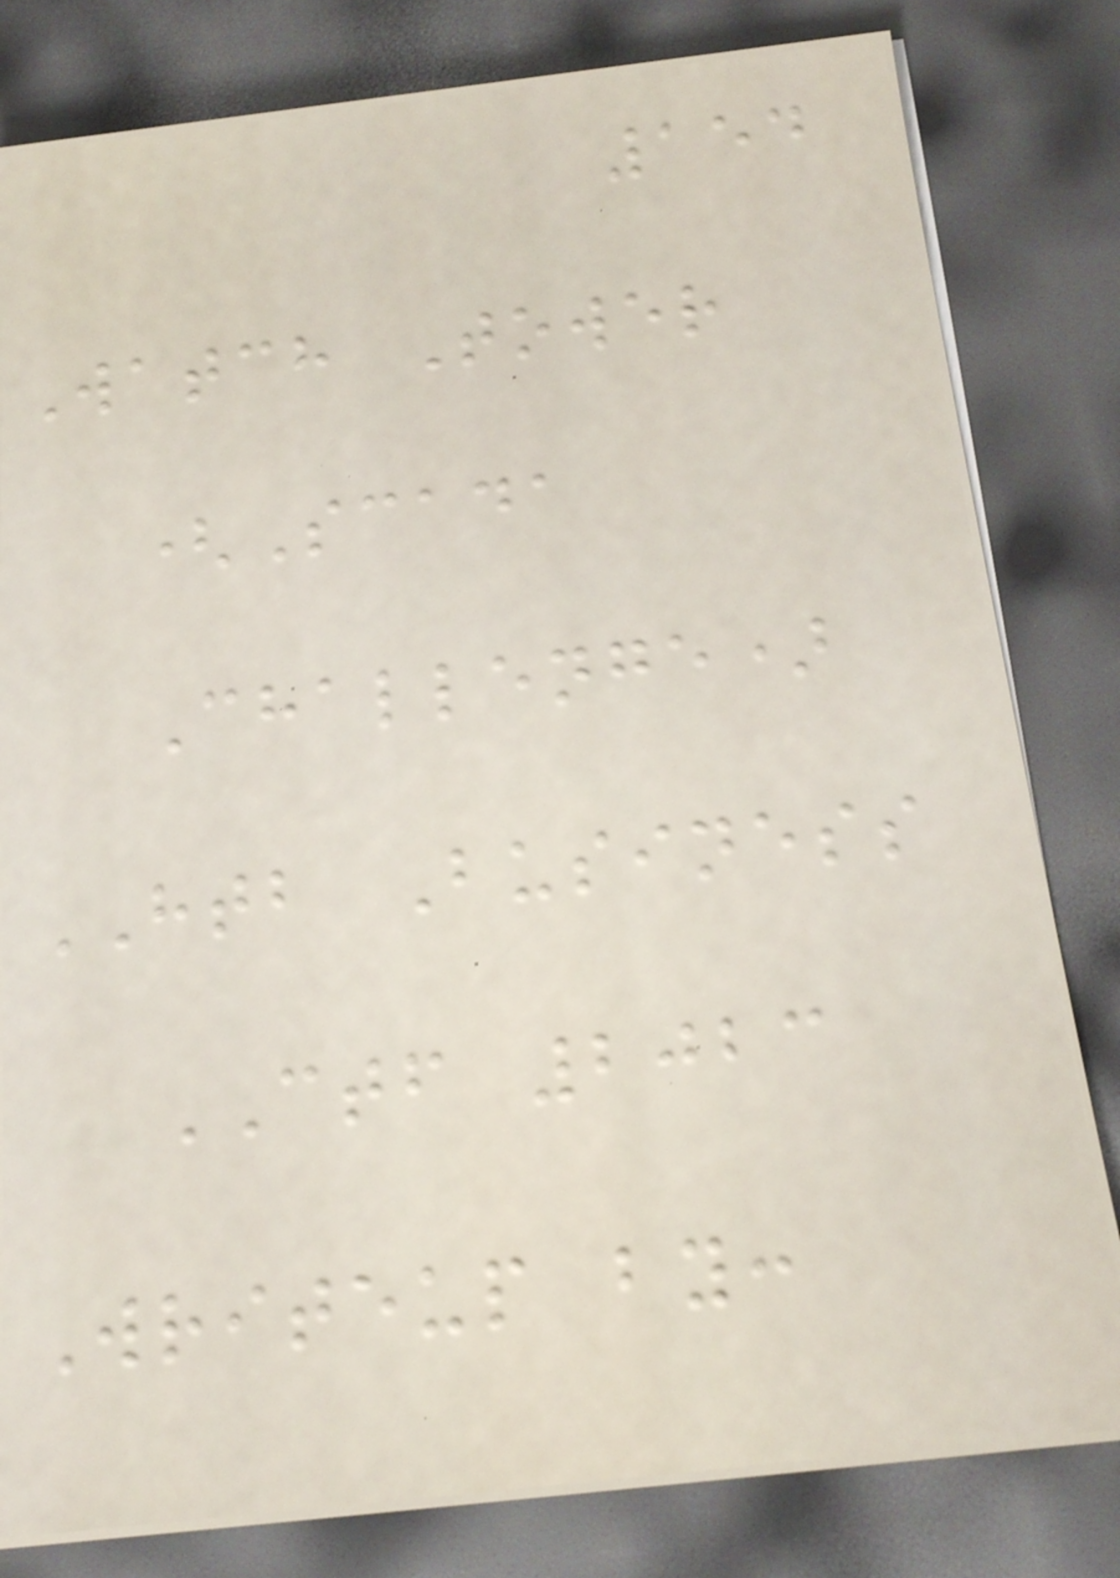154
Watch Tower
(Scada
Challenge)
HTB Business
CTF 2023
Writeup by:
